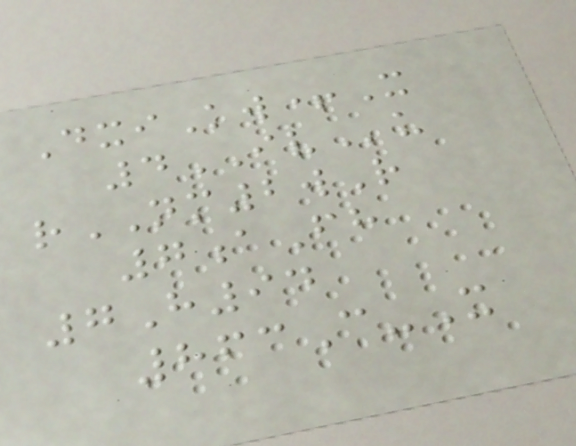DxiKw+X
4IVu
rNM2wR
7aFh
7H94
863C-X
